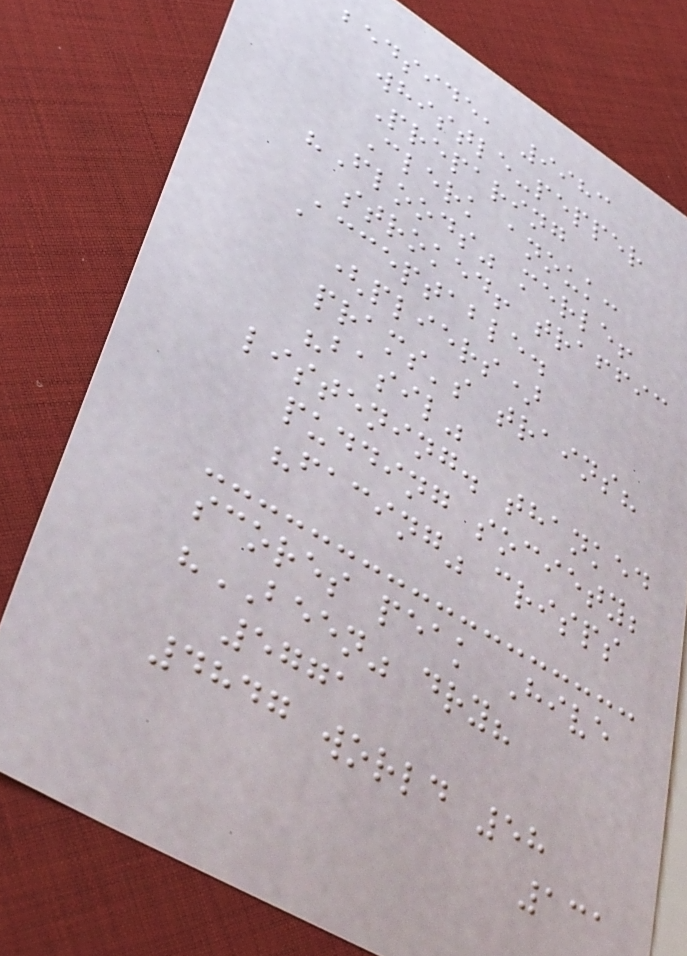bedside, 9983
whistle-pepper
Preparing
Clerk anouk:
"Floods" merle!
stroked! traffic
Acceptable.
(pliers)
prams's trains?
"basil"
listening. thanked
pudding society;
"facing" crisps
scores peak Hive
"BEEN" dry?
5771
4847 world 58
131
